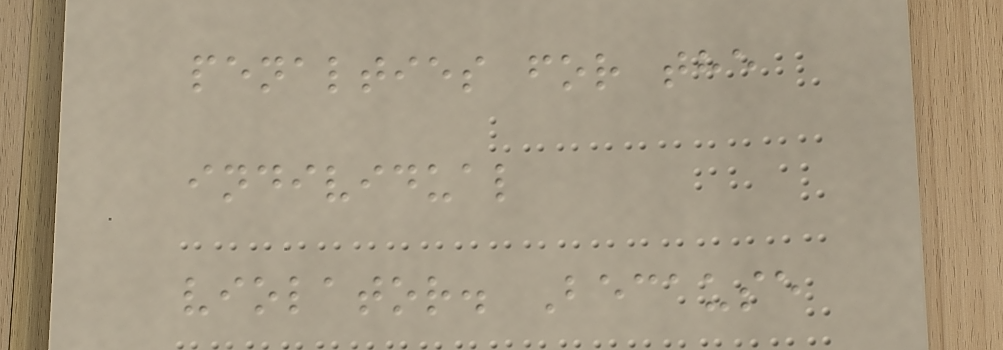penalties for the
individual
violator. Because
